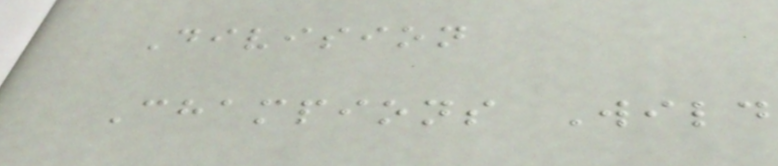Division
Champions Wild
